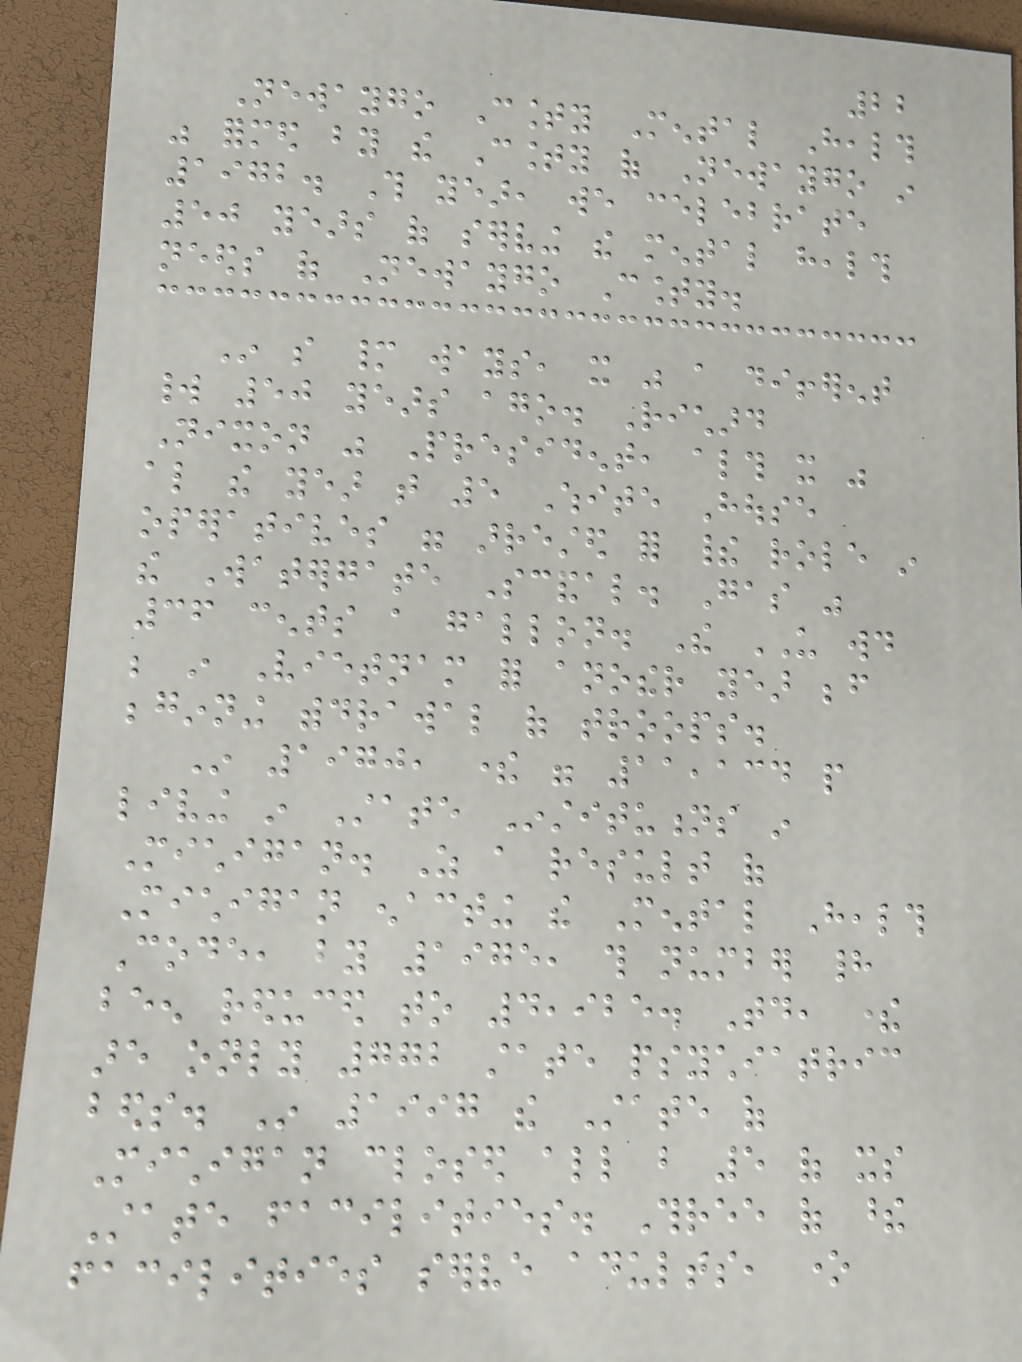22
Newaygo County Mental Health
was formed by the County of Newaygo in
1972. This year, we celebrate
50 years of serving the mental health
needs of Newaygo County.
In so many ways, it was a different
world 50 years ago. Richard
Nixon was President, although it was
also the year that 5 White House
operatives were arrested for their role in
the Watergate Scandal. Gas was
36 cents a gallon. The US would
be in Vietnam for another year before
beginning withdrawal of troops.
In 1970, there were 11,134 people
living in State Institutions in
Michigan. As a result of
Michigan enacting the Mental Health
Code, by 1975, this number had
been reduced to 4,925. Today, there
are only 772 state psychiatric
beds. In 1997 the State of
Michigan closed all but 5 of its
State facilities. Three of these
facilities serve adults, one
